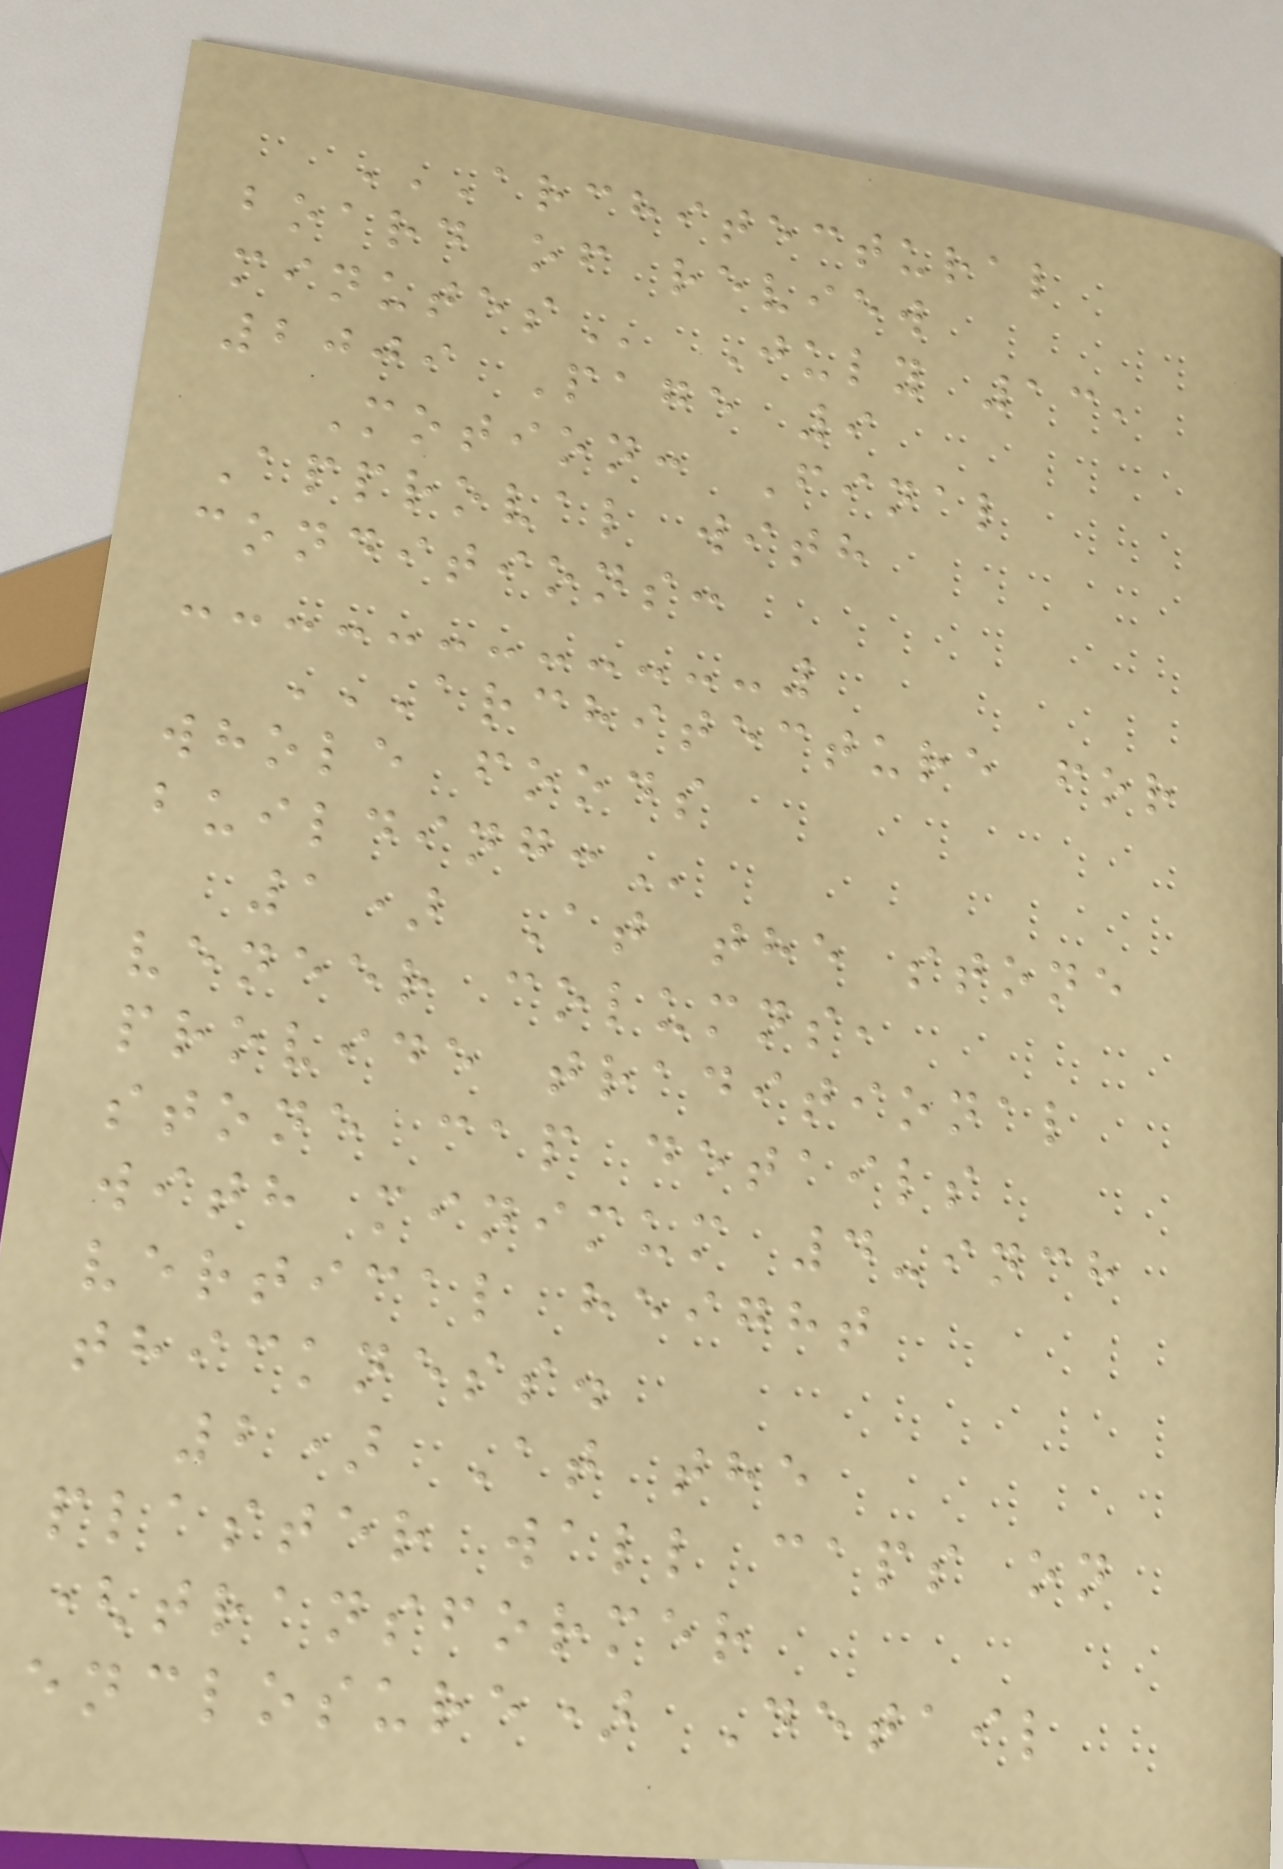ARCHITECTURAL
BOARD OF REVIEW
MINUTES July 13,
2009 Page 9
Motion: Final
Approval with
conditions:
ARCHITECTURE FOR
WHOLE FOODS
BUILDING:
1) At the stone
veneer columns,
provide traditional
stone cap details
with minimum 4-inch
vertical height
thickness.
2) At the
plaster wall caps on
(transformer
enclosure) Detail
